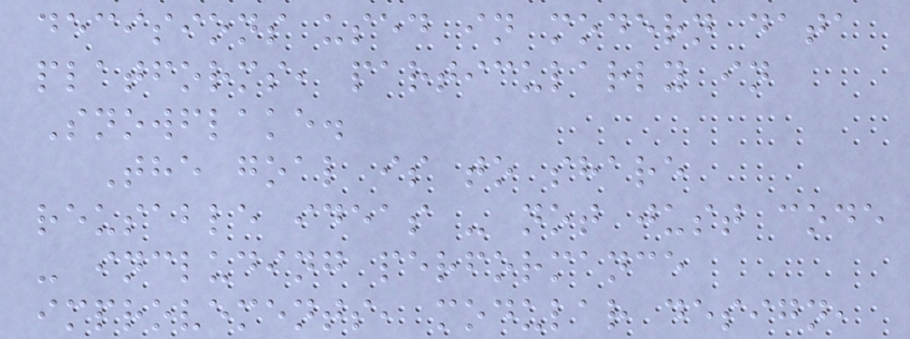decisions used in modern data
platforms, particularly in
Snowflake.
The goal is to share
reusable ideas - not just code
- including performance
improvements, modular design,
